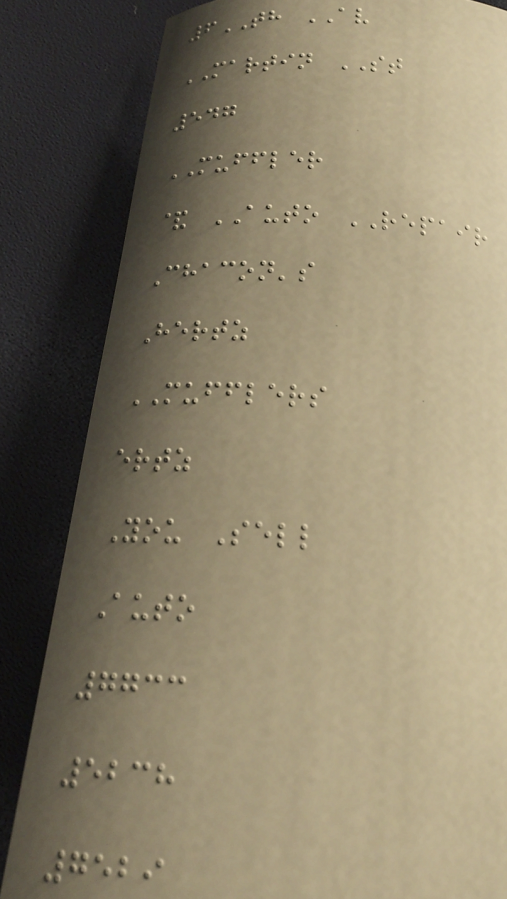6TH AV
MARTIN ST
547
MUFFLER
& AUTO REPAIR
Chacon's
Hertz
MUFFLERS
ertz
You Sell
Auto
7733
5238
7529
